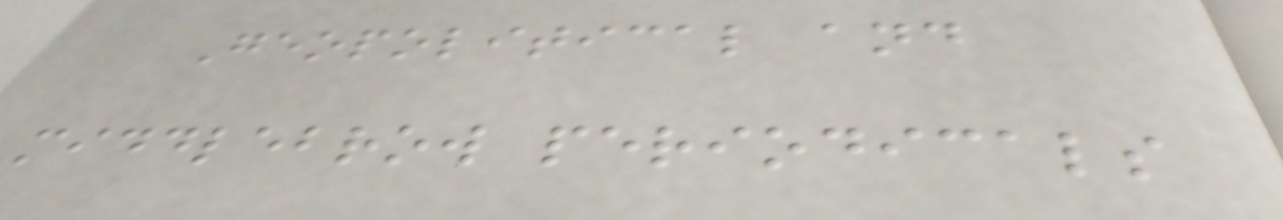Geopolitical and
middlebrow periodicals
